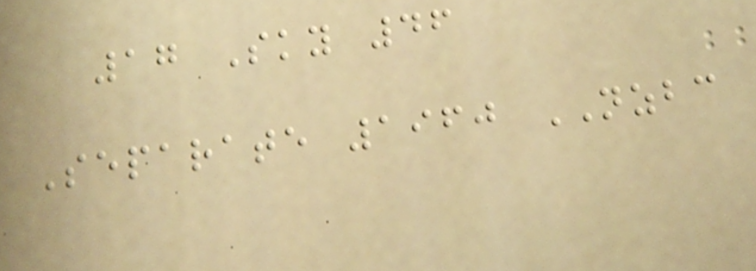17 Sky 46
Separate 1960 NZBC
